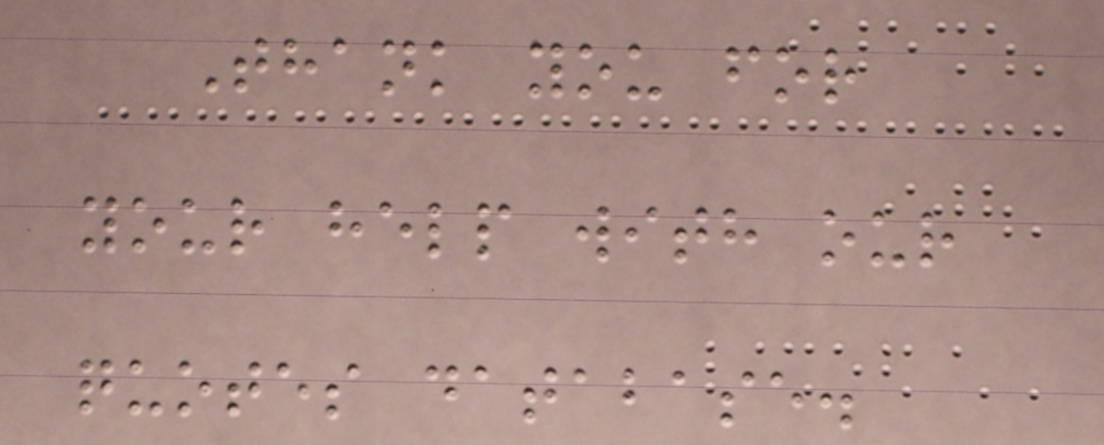Thank you for
your help with our
quotes database.
